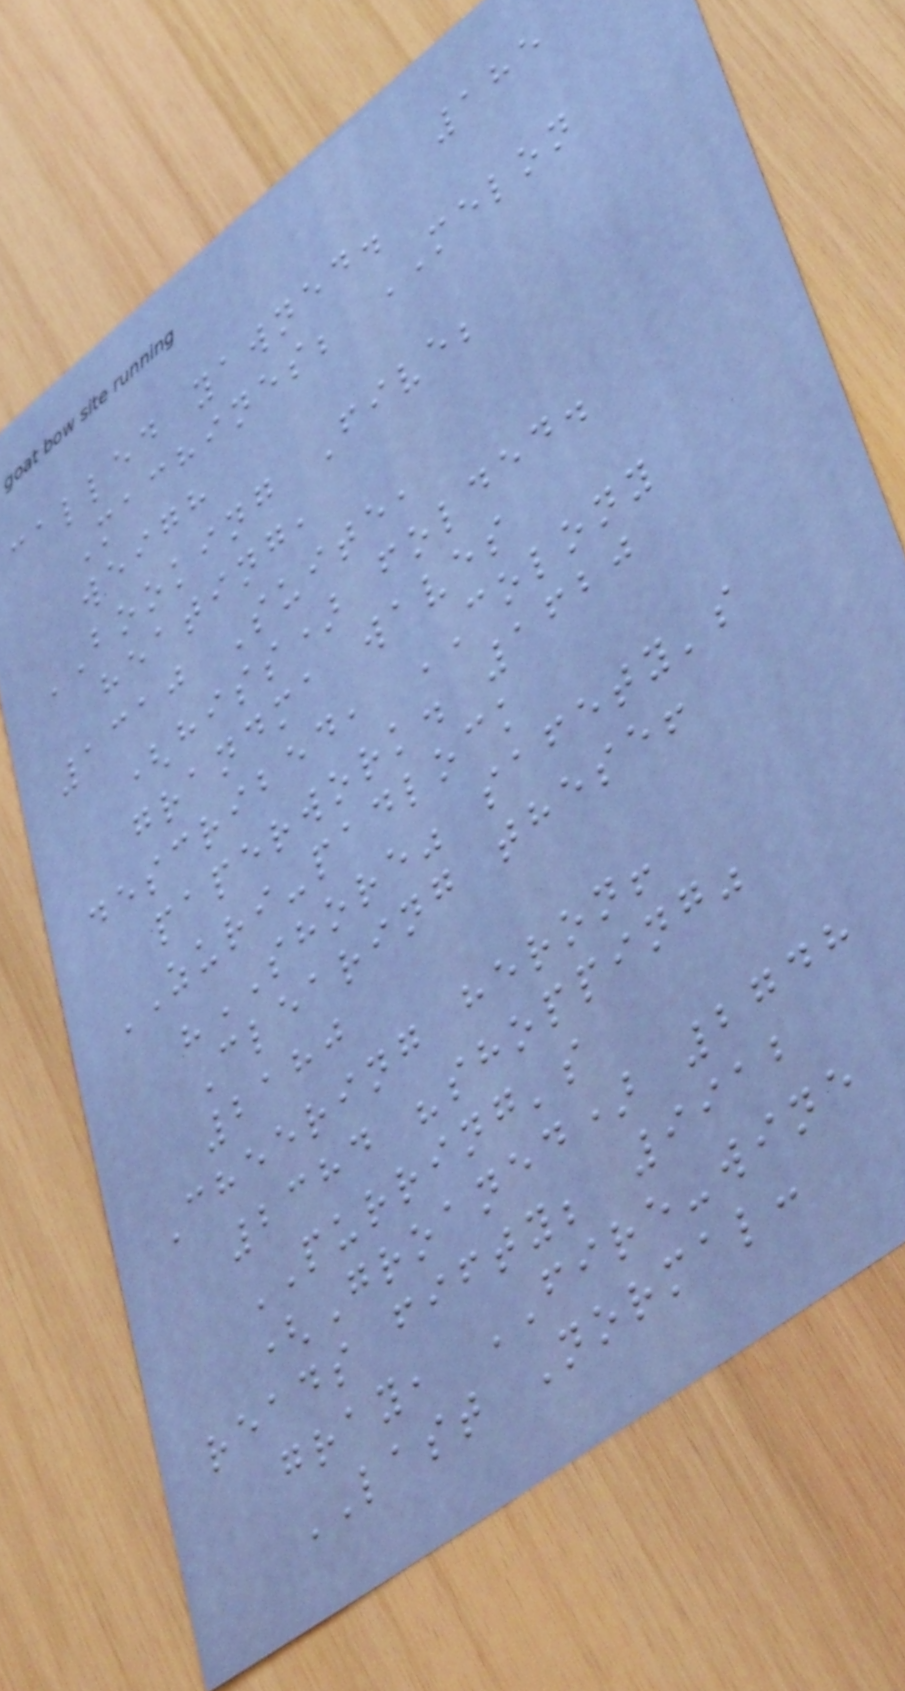185
called yawned.
Machines; MELON
weigh
BOOKING Five;
heating,
1310 Suite,
(hiss) folded.
grandma waves
described, COLONY
paperwork. 1620
ZURI-padlock
"SHORE" safety's
Clearing these!
2180
Cheering heron!
2384 "shopping"
PURRING's
(Groaned) 2748
reads fifty; 9912
gray, FIRE-wine
LAST Normal:
